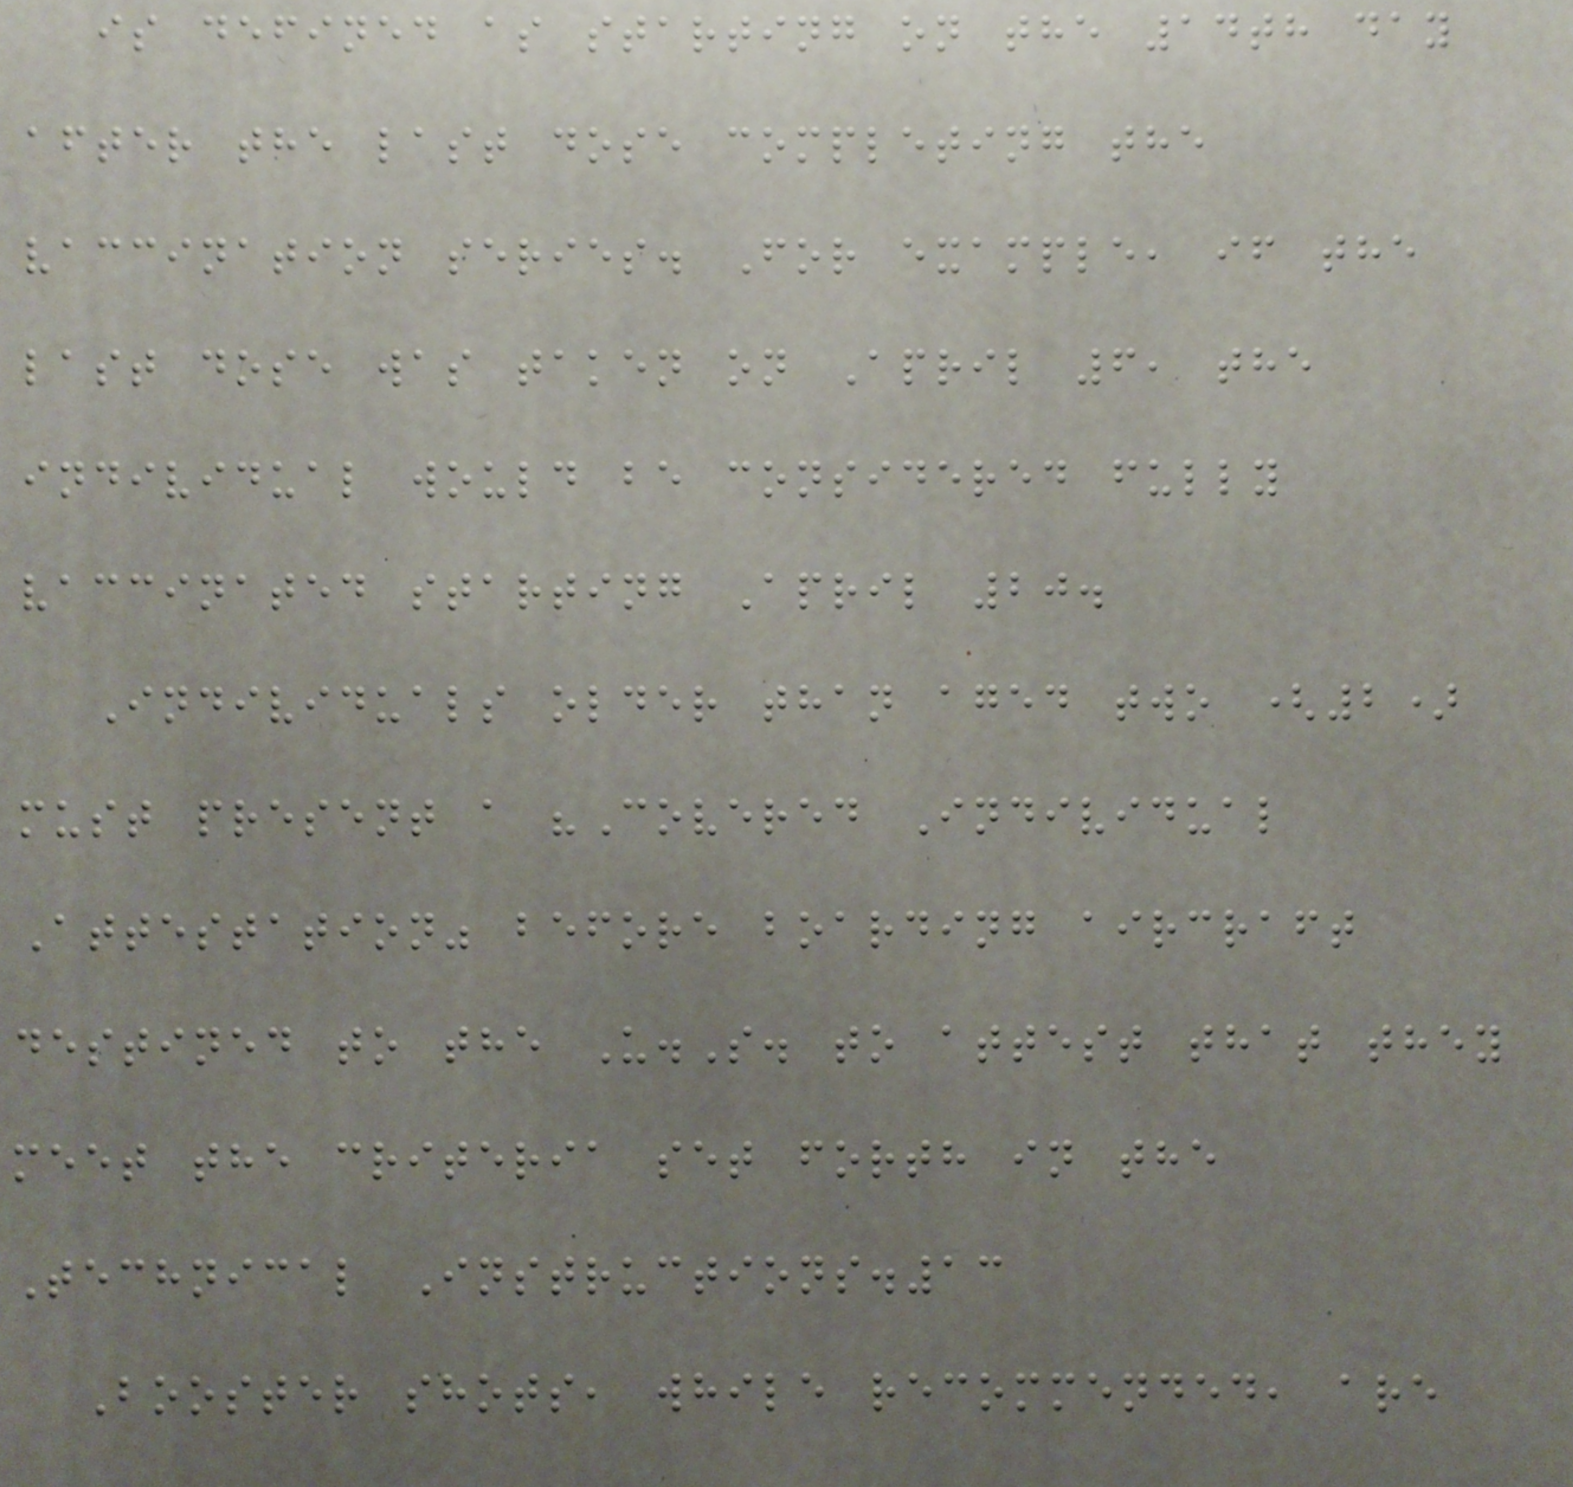is defined as starting on the 14th day
after the last dose completing the
vaccination series. For example, if the
last dose was taken on April 6, the
individual would be considered fully
vaccinated starting April 20.
Individuals older than aged two (2)
must present a "Covered Individual
Attestation" before boarding aircraft
destined to the U.S. to attest that they
meet the criteria set forth in the
Technical Instructions.13
Booster shots, while recommended, are
